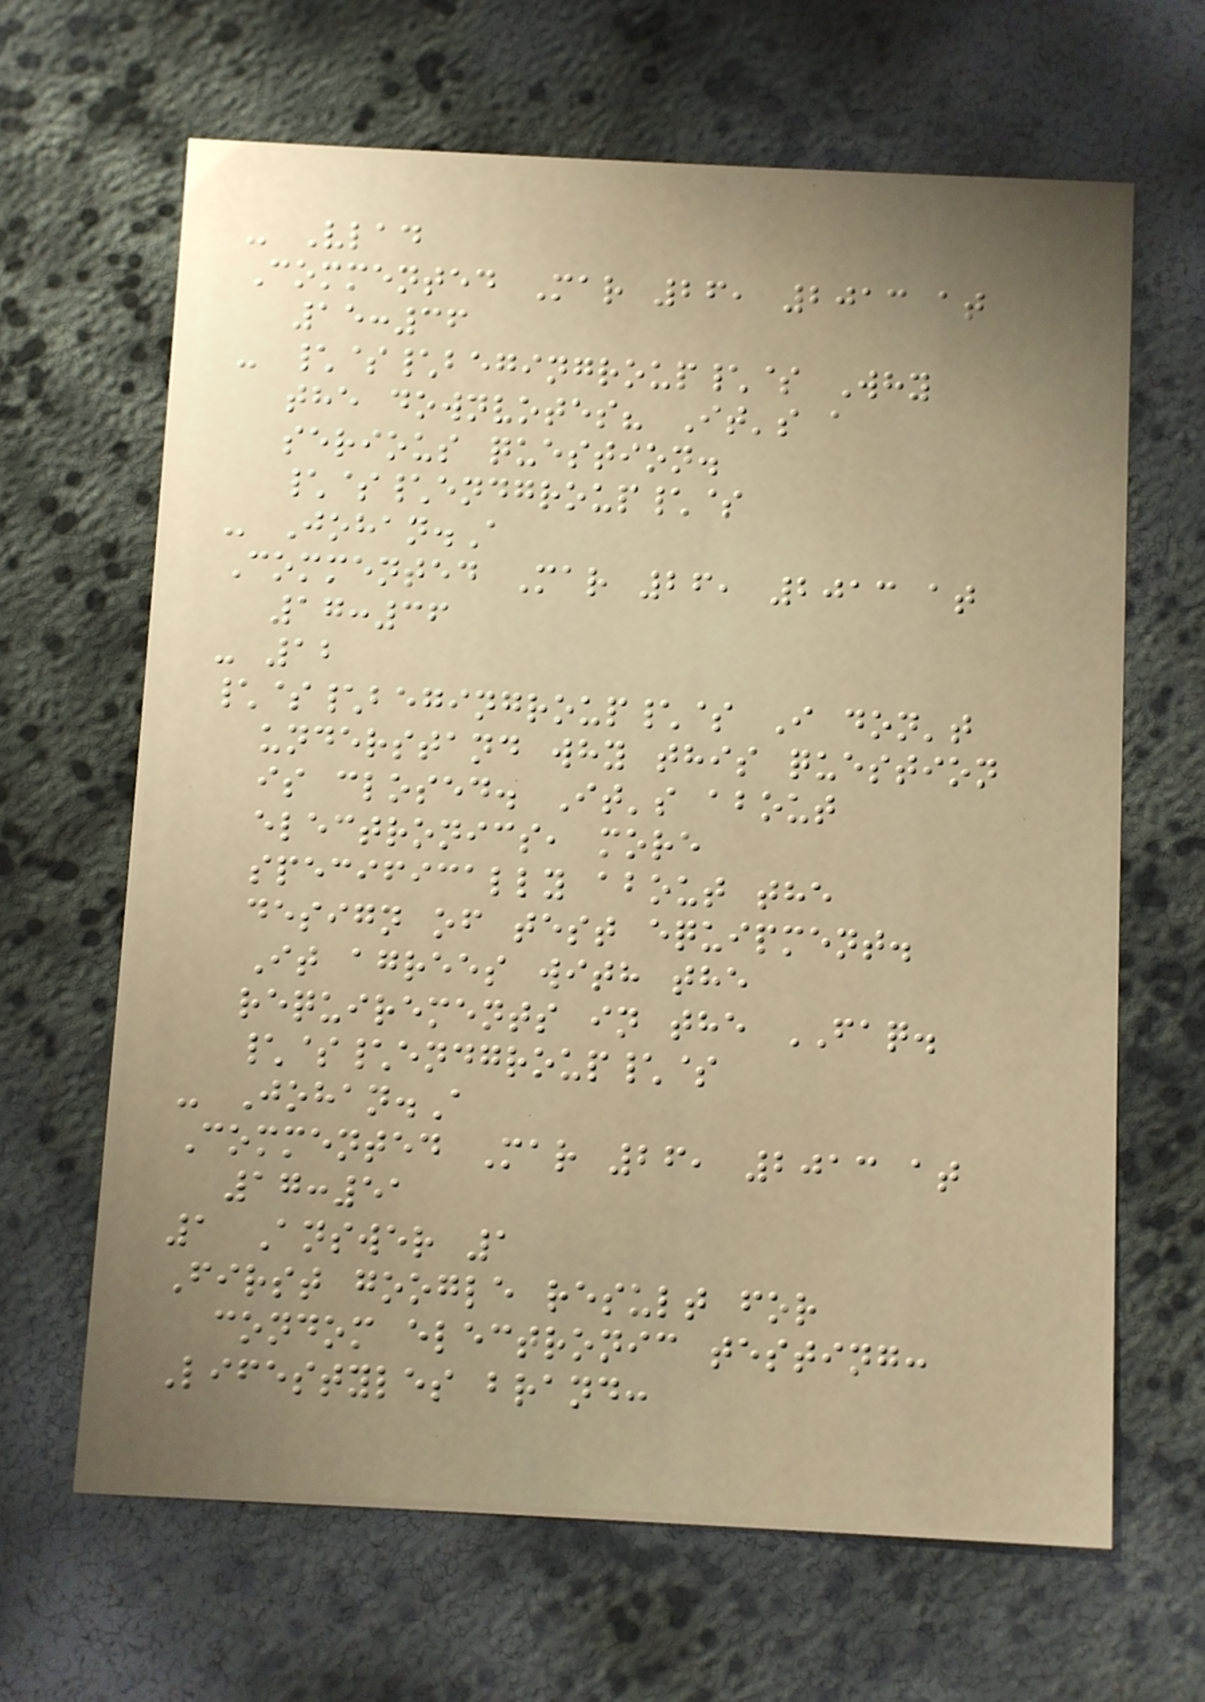- Vlad
Commented Mar 26, 2013 at
15:36
- \$\begingroup\$ Why
the downvotes? It's a
serious question.
\$\endgroup\$
- Johan.A
Commented Mar 26, 2013 at
17:36
- 12
\$\begingroup\$ I don't
understand why this question
is closed. It's about
electronics, more
specifically about the
design of test equipment.
It agrees with the
requirements in the FAQ.
\$\endgroup\$
- Johan.A
Commented Mar 26, 2013 at
17:51
1 Answer 1
First google result for
condom electronic testing:
Lifestyles brand:
